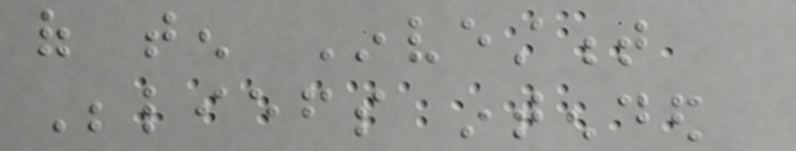of ten Investment
Beliefs intended
